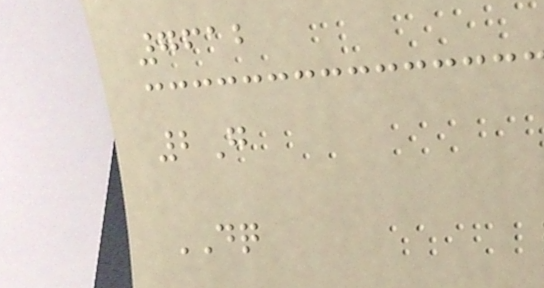7612
2G
DQ
